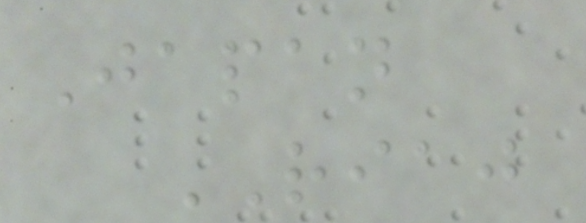Japan
RIAJ
